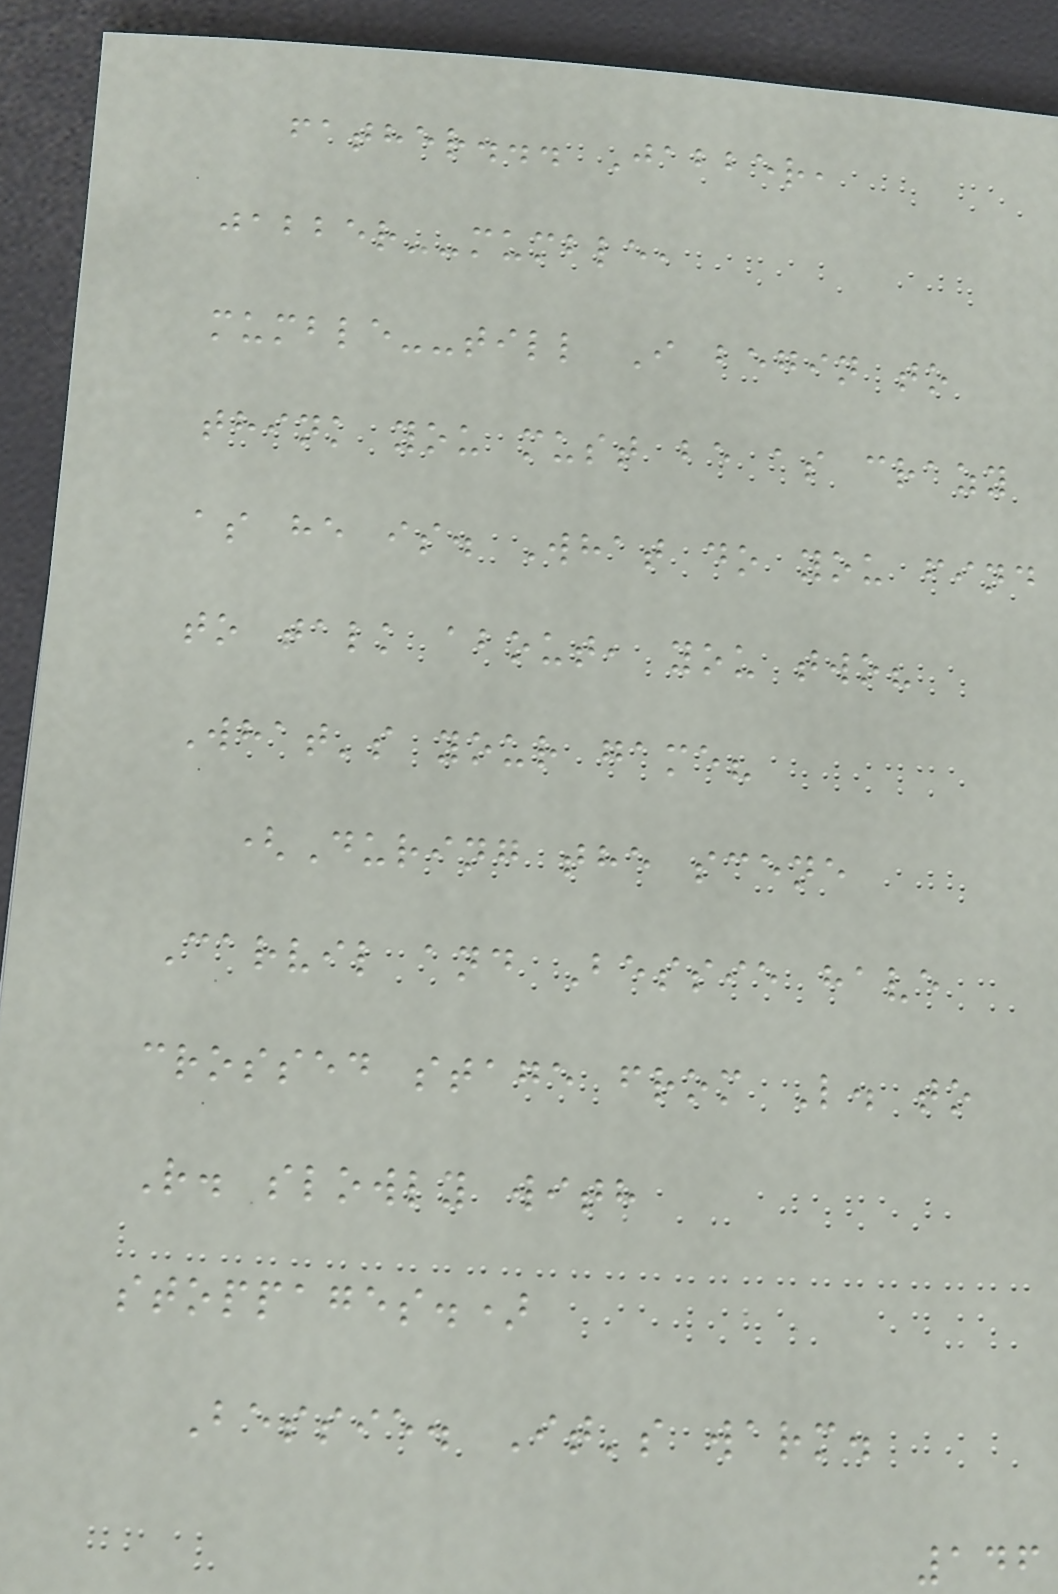father... Jabber,
jabber--mumble,
mumble--till I begin to
think you must be as crazy
as he is. What do you find
to talk about, you two?
What's your game?
(During the scene
Carvil and Bessie have
crossed stage from L. to
R. slowly with
stoppages.)
Bessie. It's warm.
146
